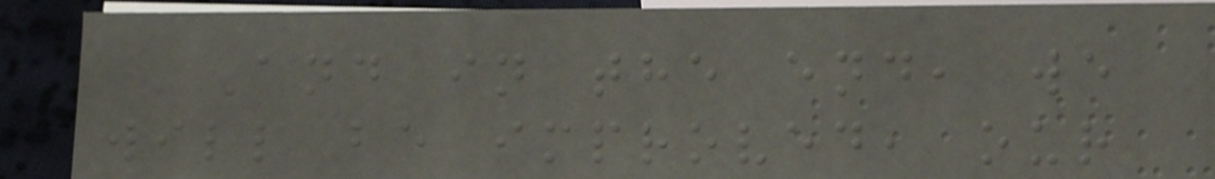And in the end, we
will be improved, our
